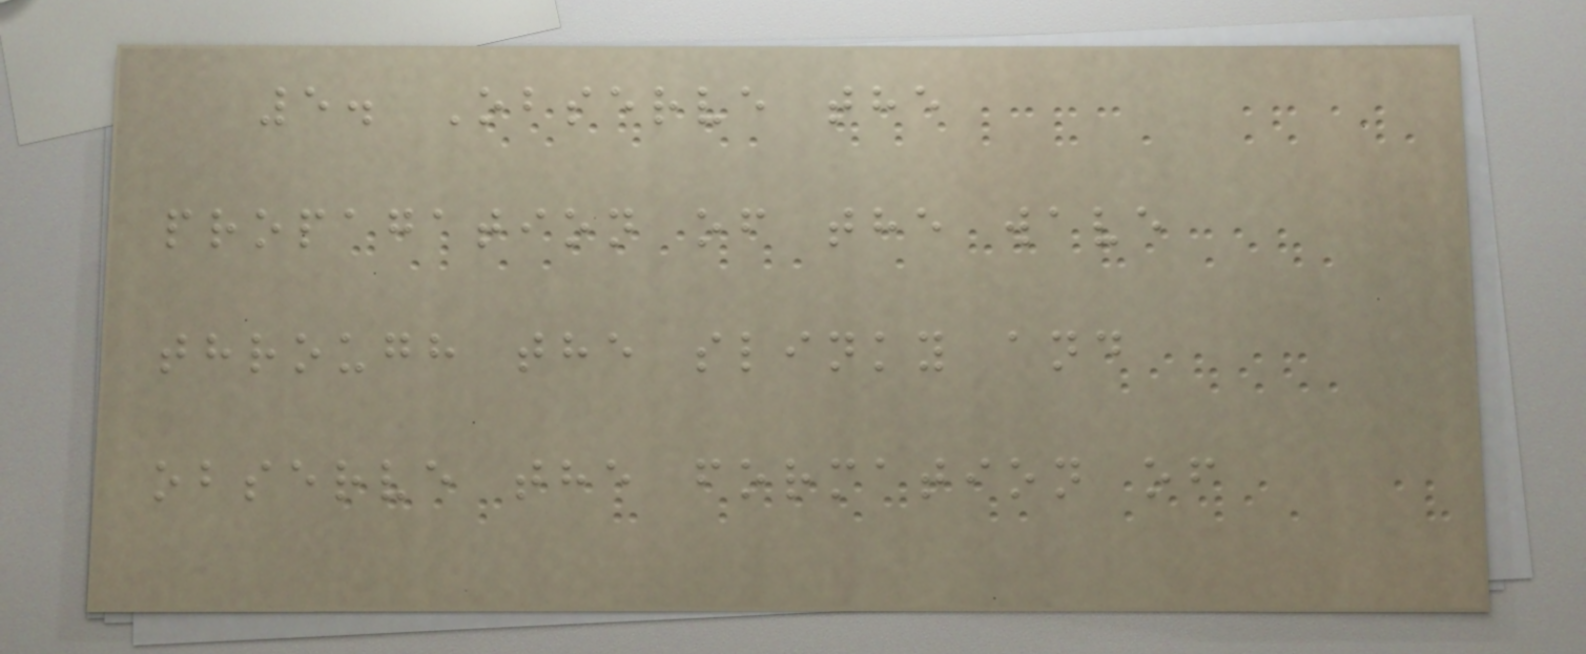5. Observe the
propagation of the wave
through the slinky and
observe the formation of
